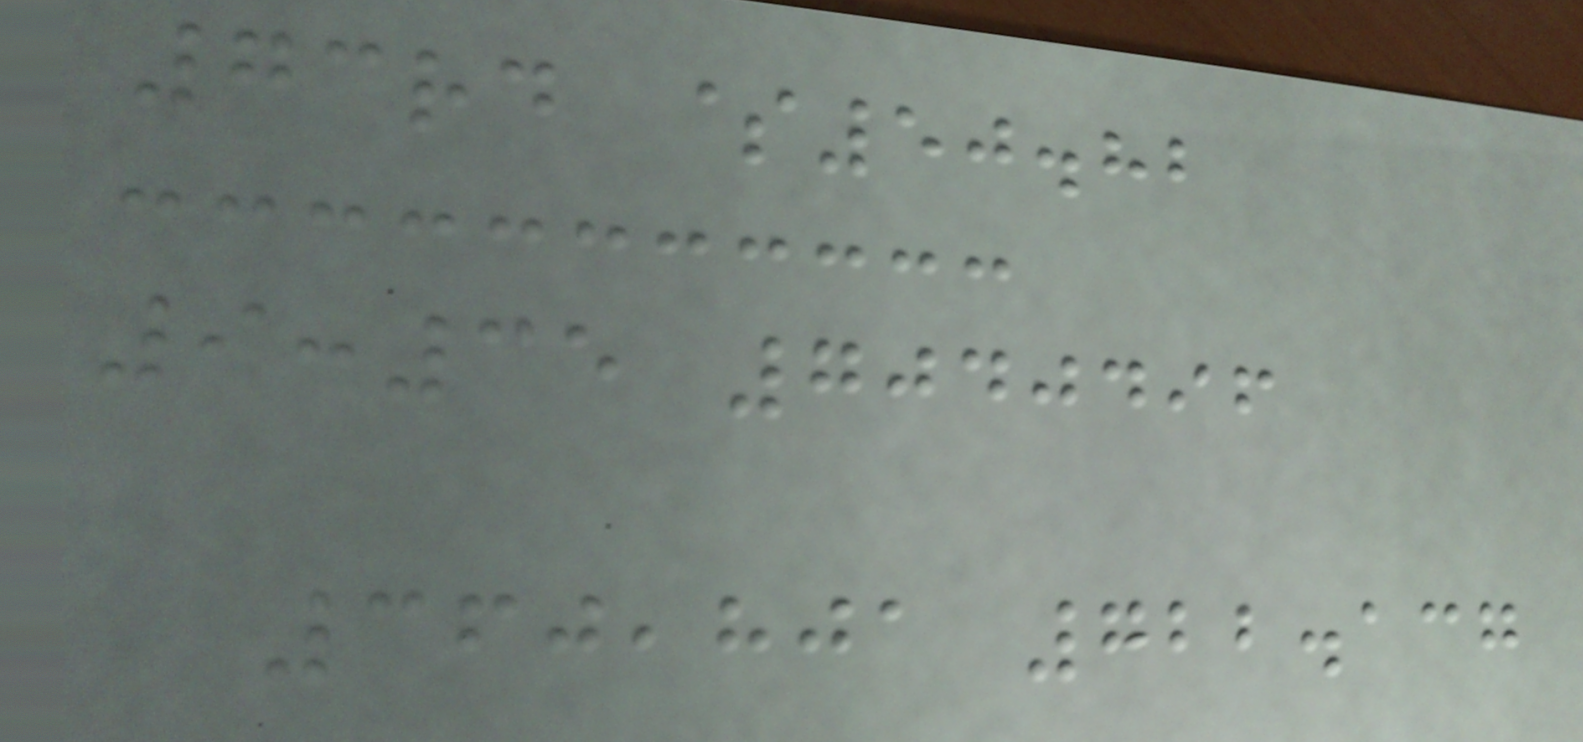73rd $50.82
9:35 7040496
360,801 722.137
